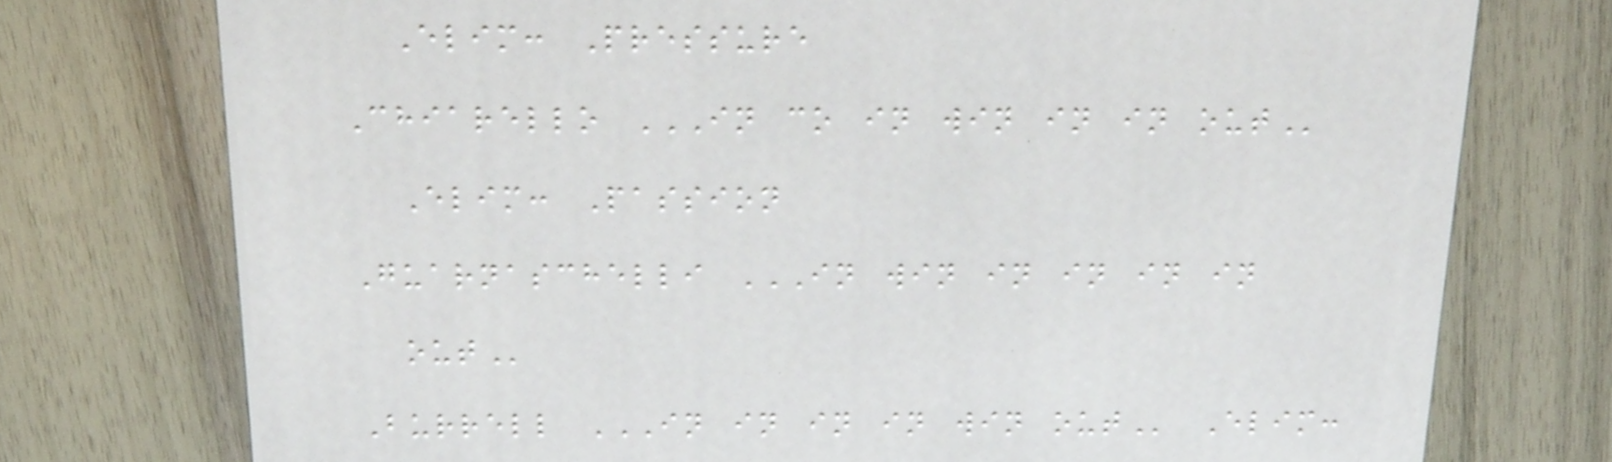Elim: Pressure
Chiarello IN CO IN WIN IN IN OUT
Elim: Passion
Guarnaschelli IN WIN IN IN IN IN
OUT
Burrell IN IN IN IN WIN OUT Elim:
